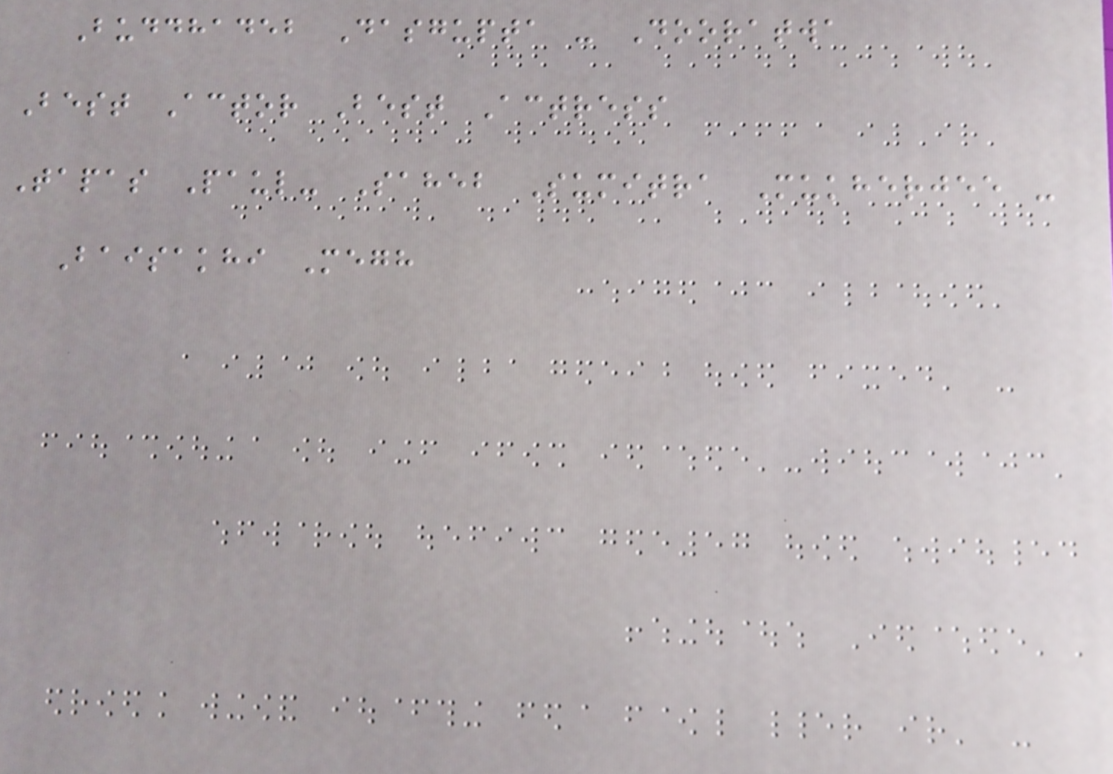Buddhadeb Dasgupta - Dooratwa
Best Actor Best Actress
Tapas Paul- Saheb Sumitra Mukherjee -
Baisakhi Megh
